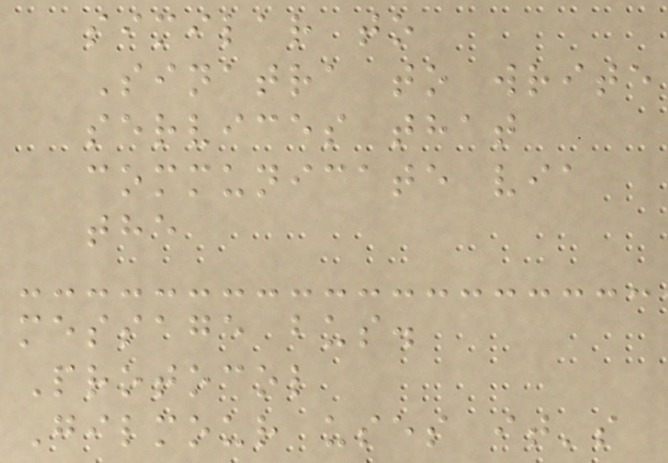similar to
Sinatra to write
services that
communicate via
the
message bus.
Protocol
Gilmour uses it's
